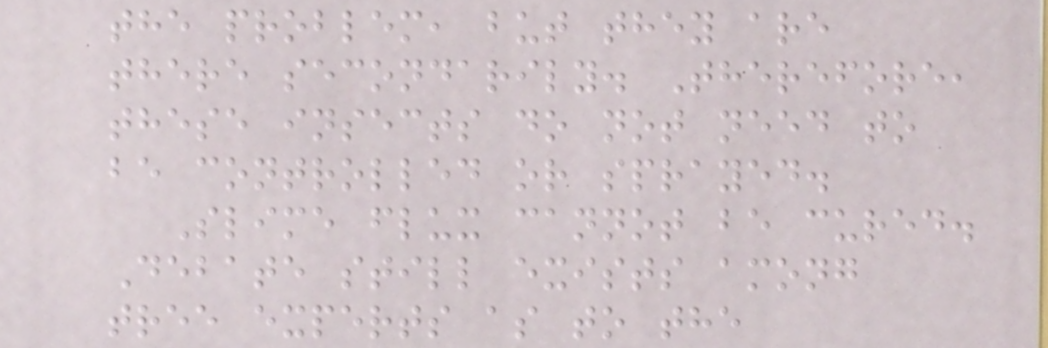the problem, but they are
there secondarily. Therefore,
these insects do not need to
be controlled or sprayed.
Slime flux cannot be cured.
Debate still exists among
tree experts as to the
